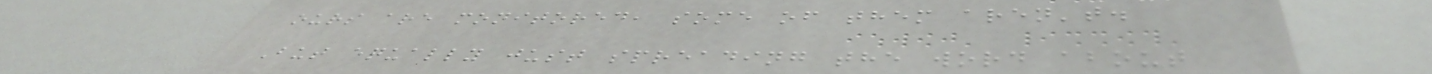ours are monitored, some of them aren't.
But equally just spreading the word about
